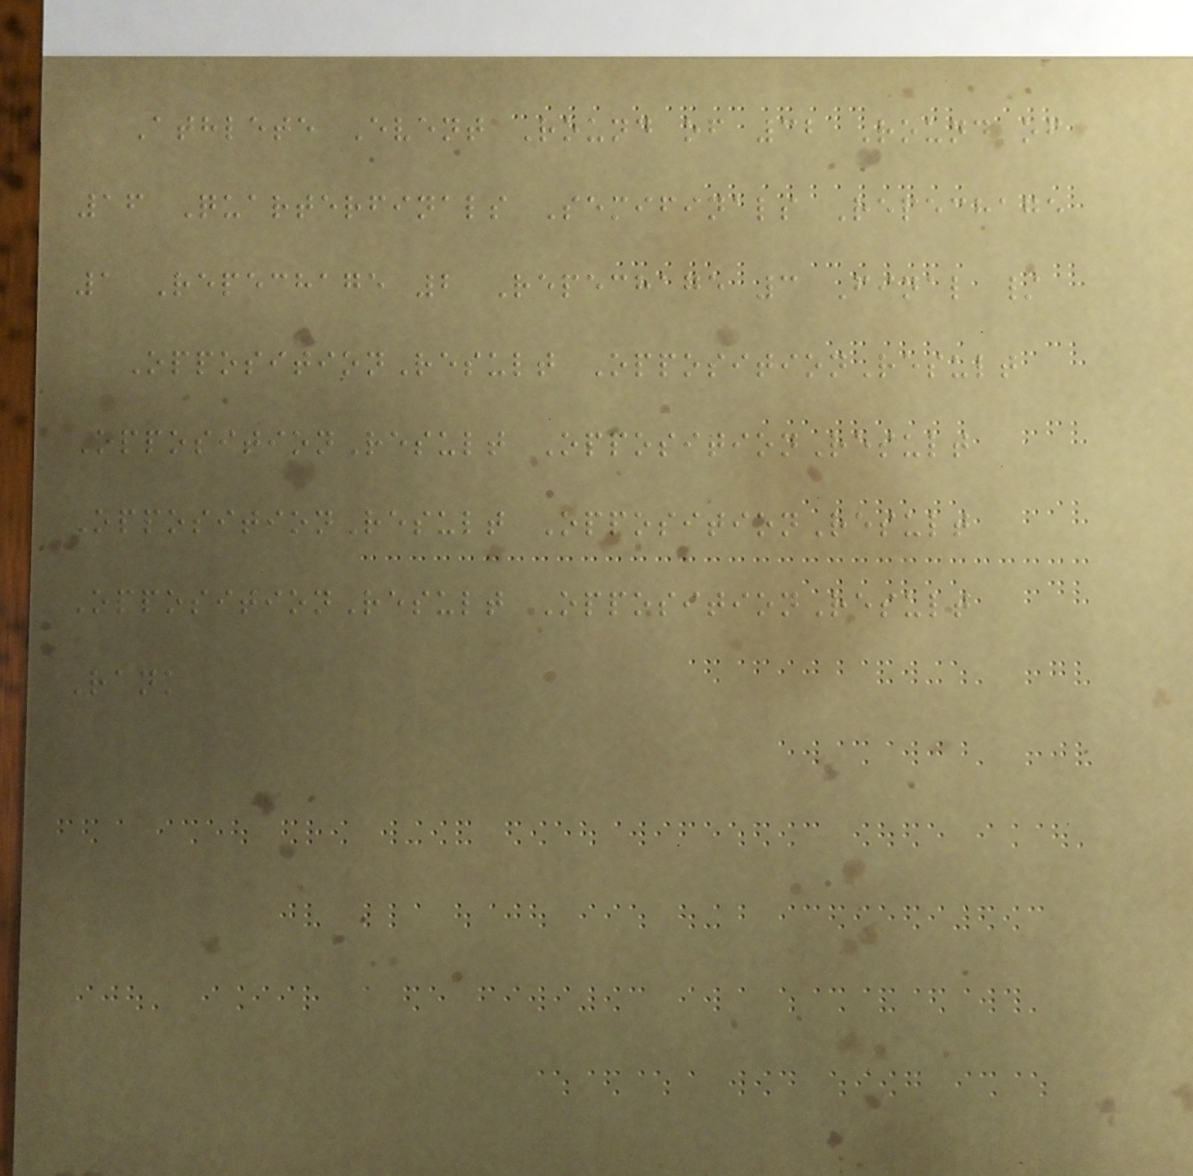Athlete Event Round of 32 Round of
16 Quarterfinals Semifinals Repechage
1 Repechage 2 Repechage 3 Final /
OppositionResult OppositionResult
OppositionResult OppositionResult
OppositionResult OppositionResult
OppositionResult OppositionResult
Rank
